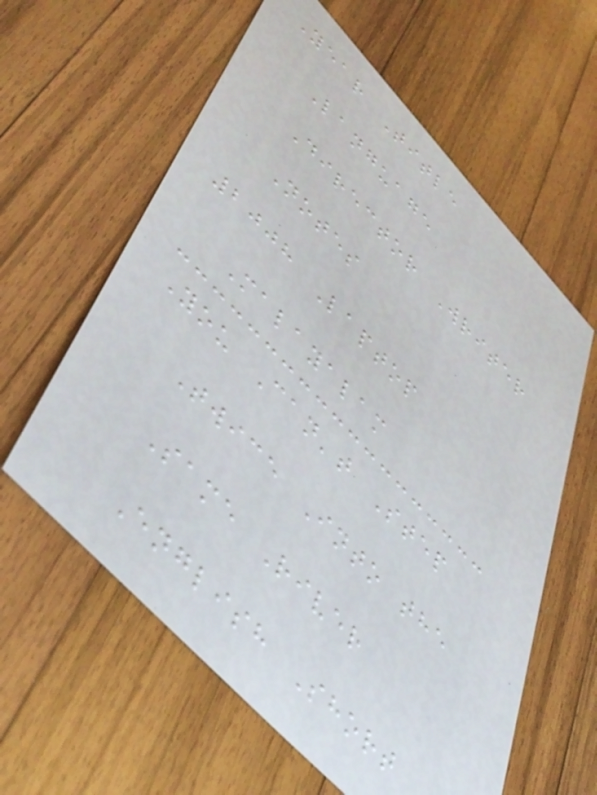Year Title
Language
Director Writer
Notes
2008 Laptop
Malayalam
You Can't Step
Twice Into the
Same River
English Short
